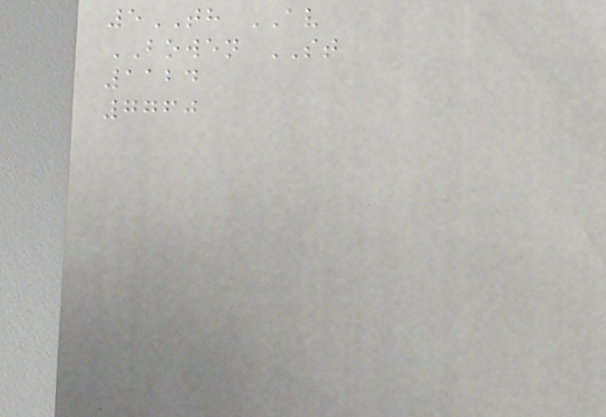5TH AV
BOWEN ST
1124
7760
